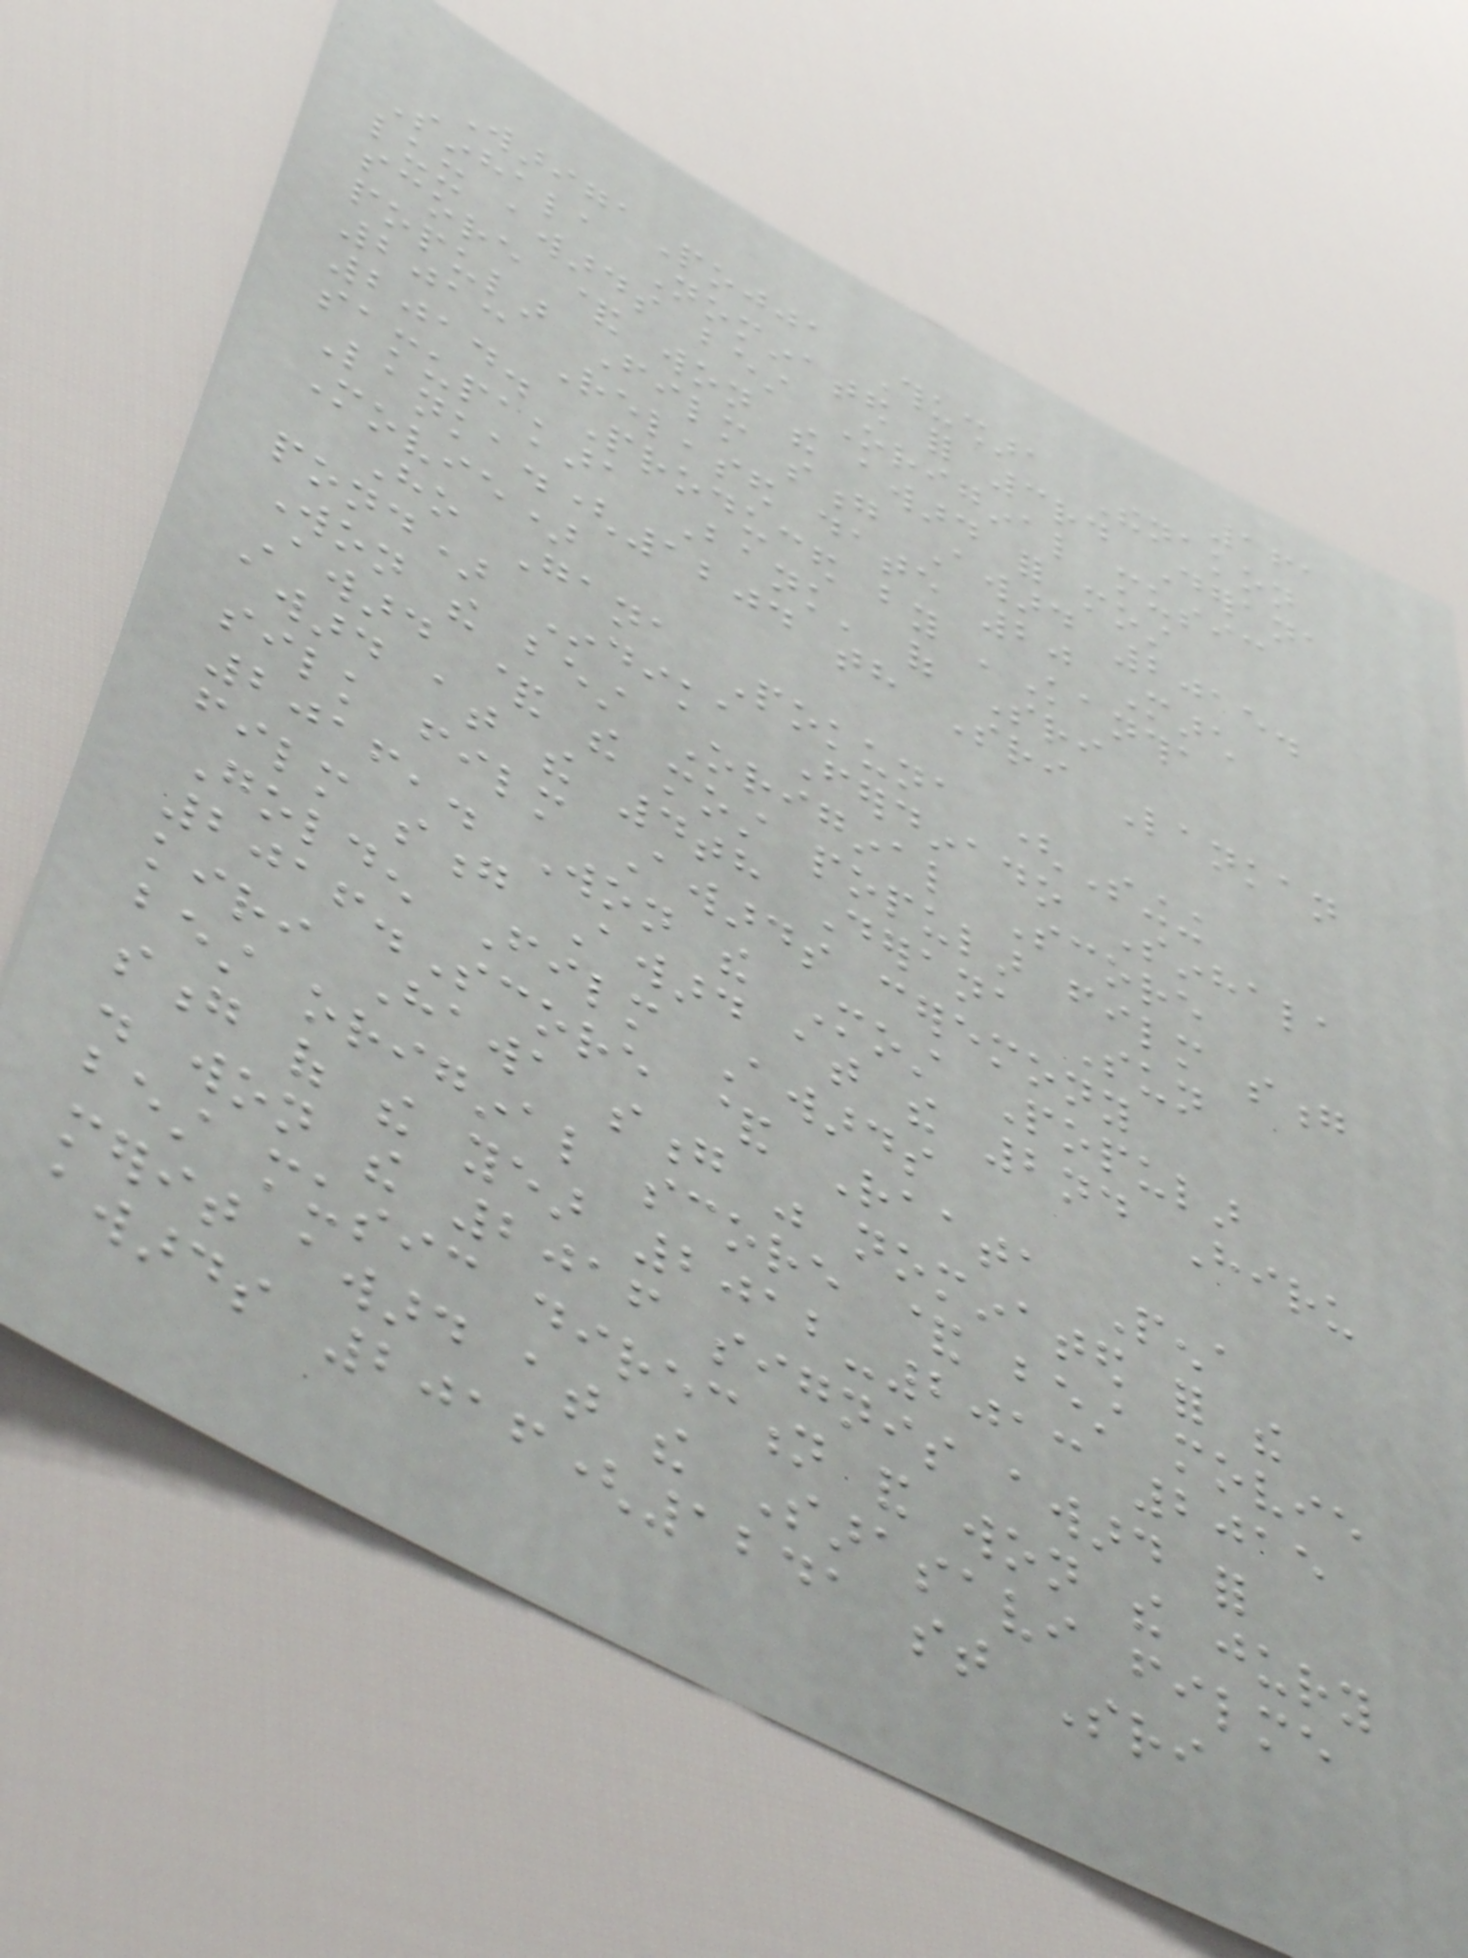161
WarigaPojja Thushara Thenakon
Sinhala Nominated for 3rd Derana
lux awards best Original music
score & won the award for most
popular Film song Award 2015.
2013 Released date 20 March
2014. Produced by 'Kantha
samupakara Bank' of Sri
Lanka.(1204 th Sri Lankan
Movie)
Ho Gana Pokuna (Singing
pond) Indika Ferdinado Sinhala
Won the best Original Score
Award & the most popular film song
award at the 4th Derana Sun
silk film Awards ceremony
2016,. Won the Most Popular
film song Award at the 2nd Hiru
Golden Film Awards
2016.Score & Raata Pena
kiri Hawa song was nominated for the
best original score & best movie
song of the year 2012-2013 2015
. won the 2016 signis award for
best music direction and won the jury
merit award at the Sarasavi filme
awards 2016(1241 st Sri
